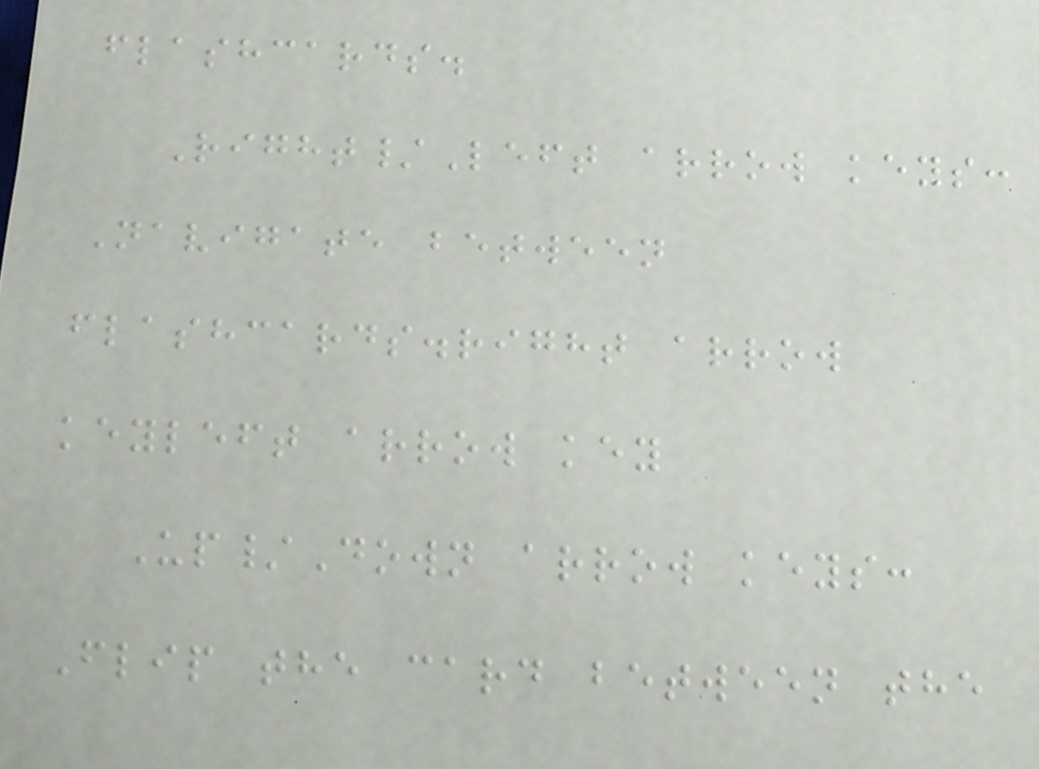flashcards.
Right/Left arrow keys:
Navigate between
flashcards.right arrow
keyleft arrow key
Up/Down arrow keys:
Flip the card between the
